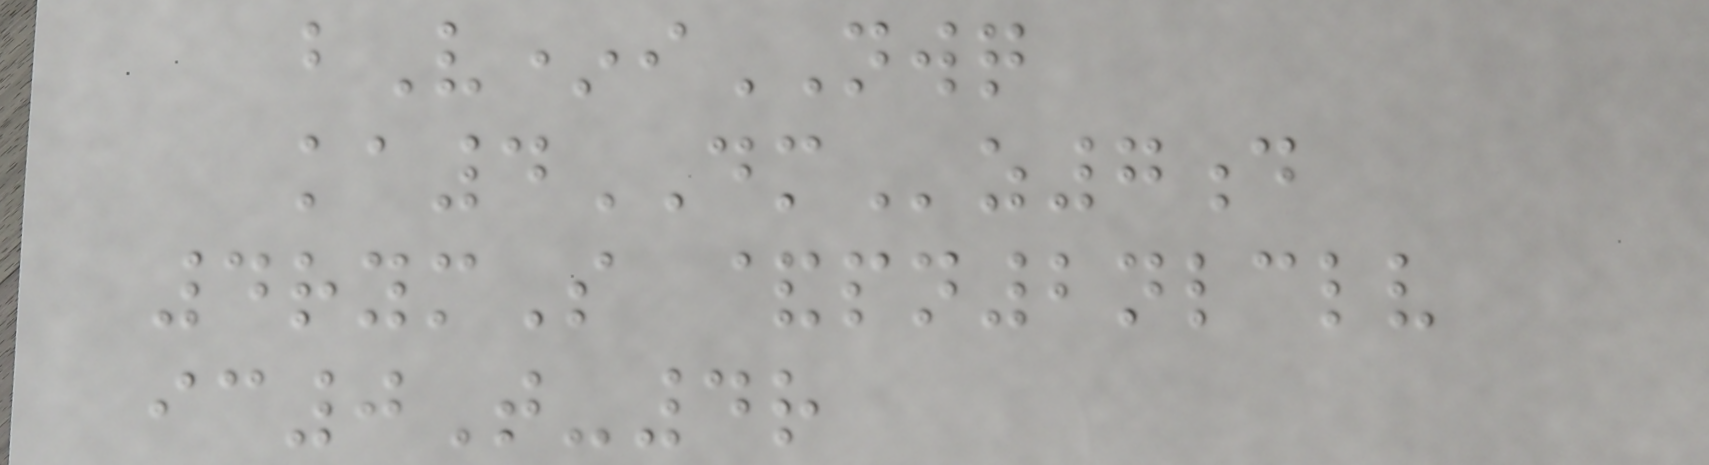bV*iNWQ
ka4DMz7d
4rymS &pn2nlclv
ic0T-4r
